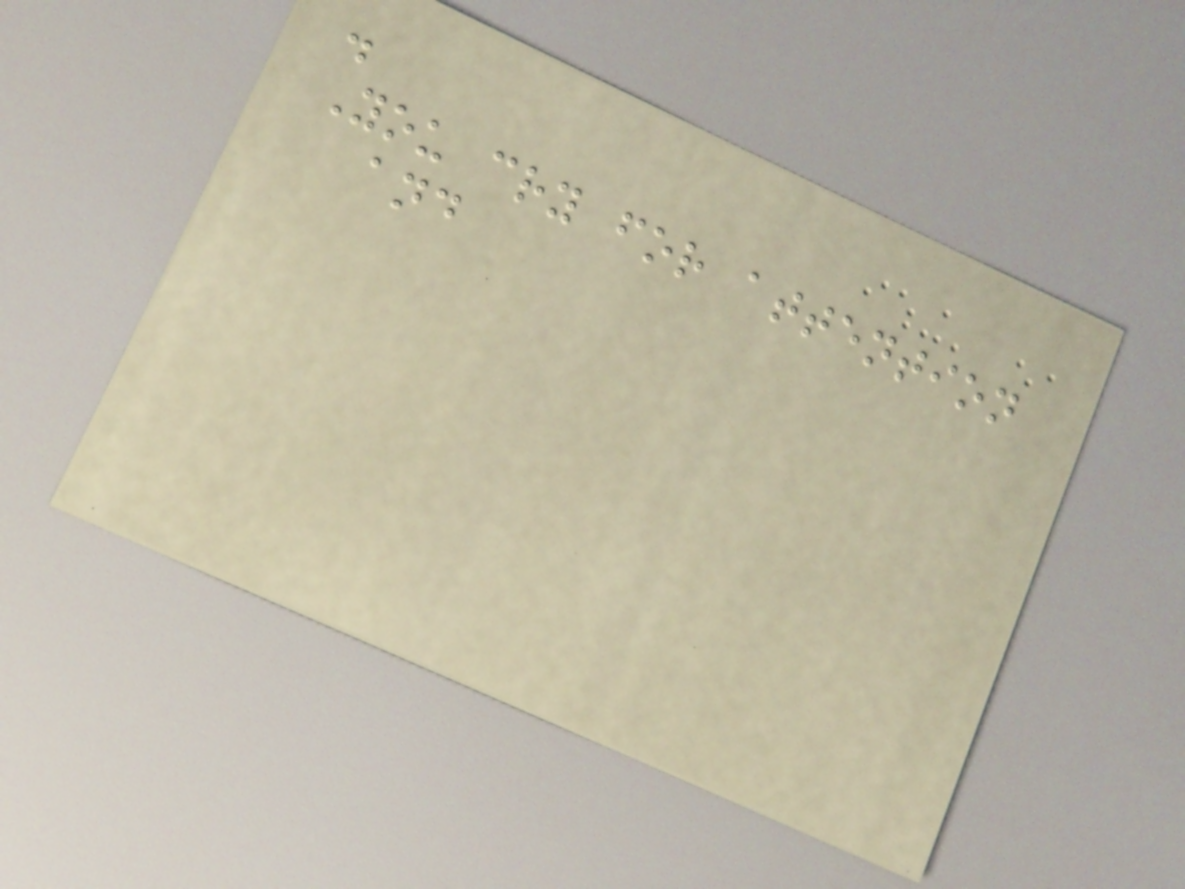.
You cry for attention
and
